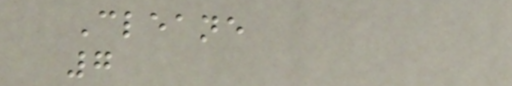Cleane
7
